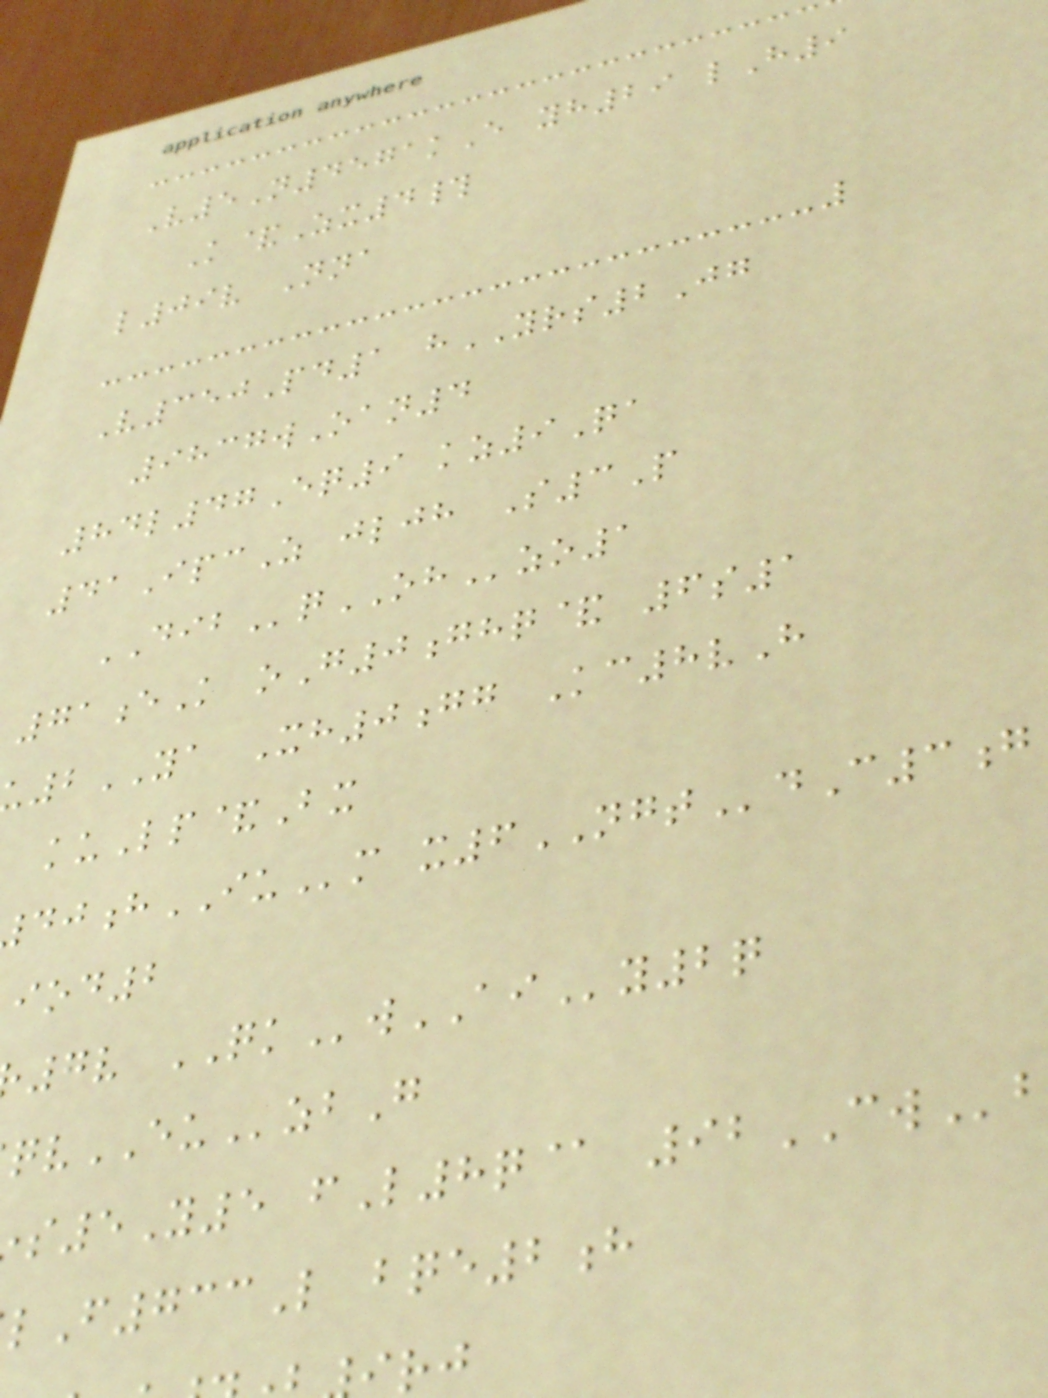V5N4571kE yh29 lH9
K&Zx4#
l09v Nna
V350Pd1 hYRS2Jg
9837wOan4
84l47Eq9 kz9Qa
41IpcZ jljh S3P
DIBqOHzo1
71eK oG0ghq& 6s1
2YA Xh0gg Kc8vH
kuLp&Bx
hIUm x6NGTdC3g
iod2
7v QKwAIy2q
qvEUzbG
s5Y5 fL8q@ 92CWb
lF733L bqe2h
